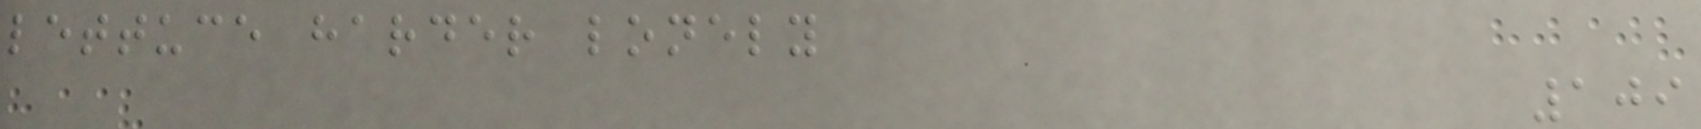lettuce harder lonely
109
